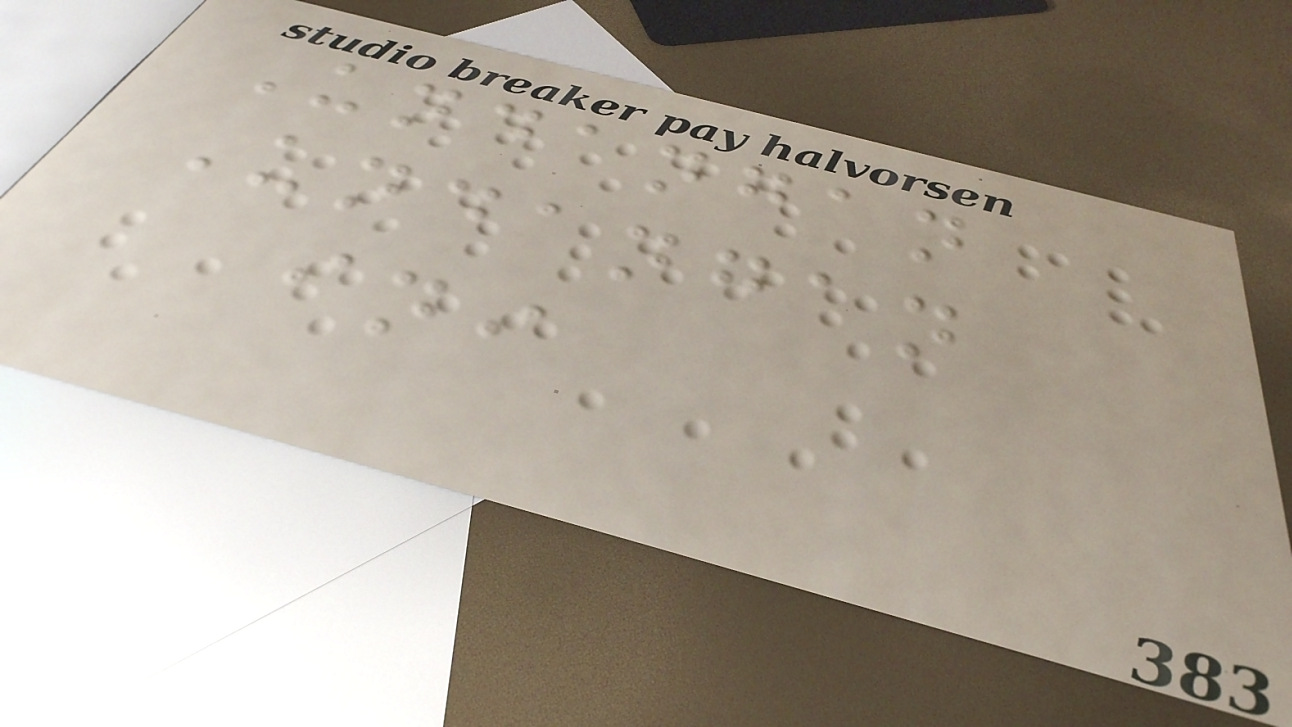Undangan
Undangan
ini
